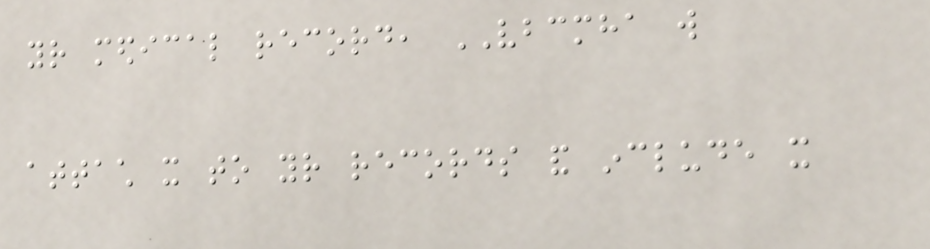your medical record, VBCMHA will
attach it to your records and include it
